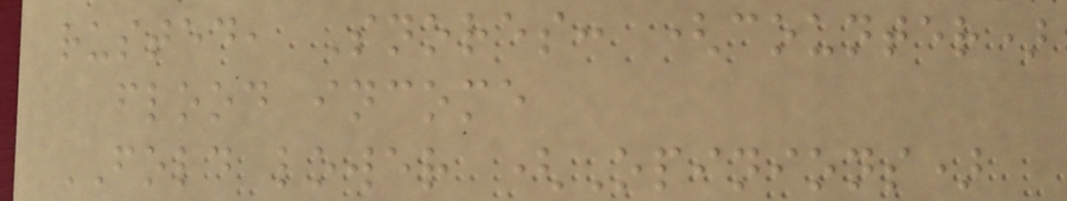rusted, Snores: (counter)
flood income
FOLD lower (Opinions)
